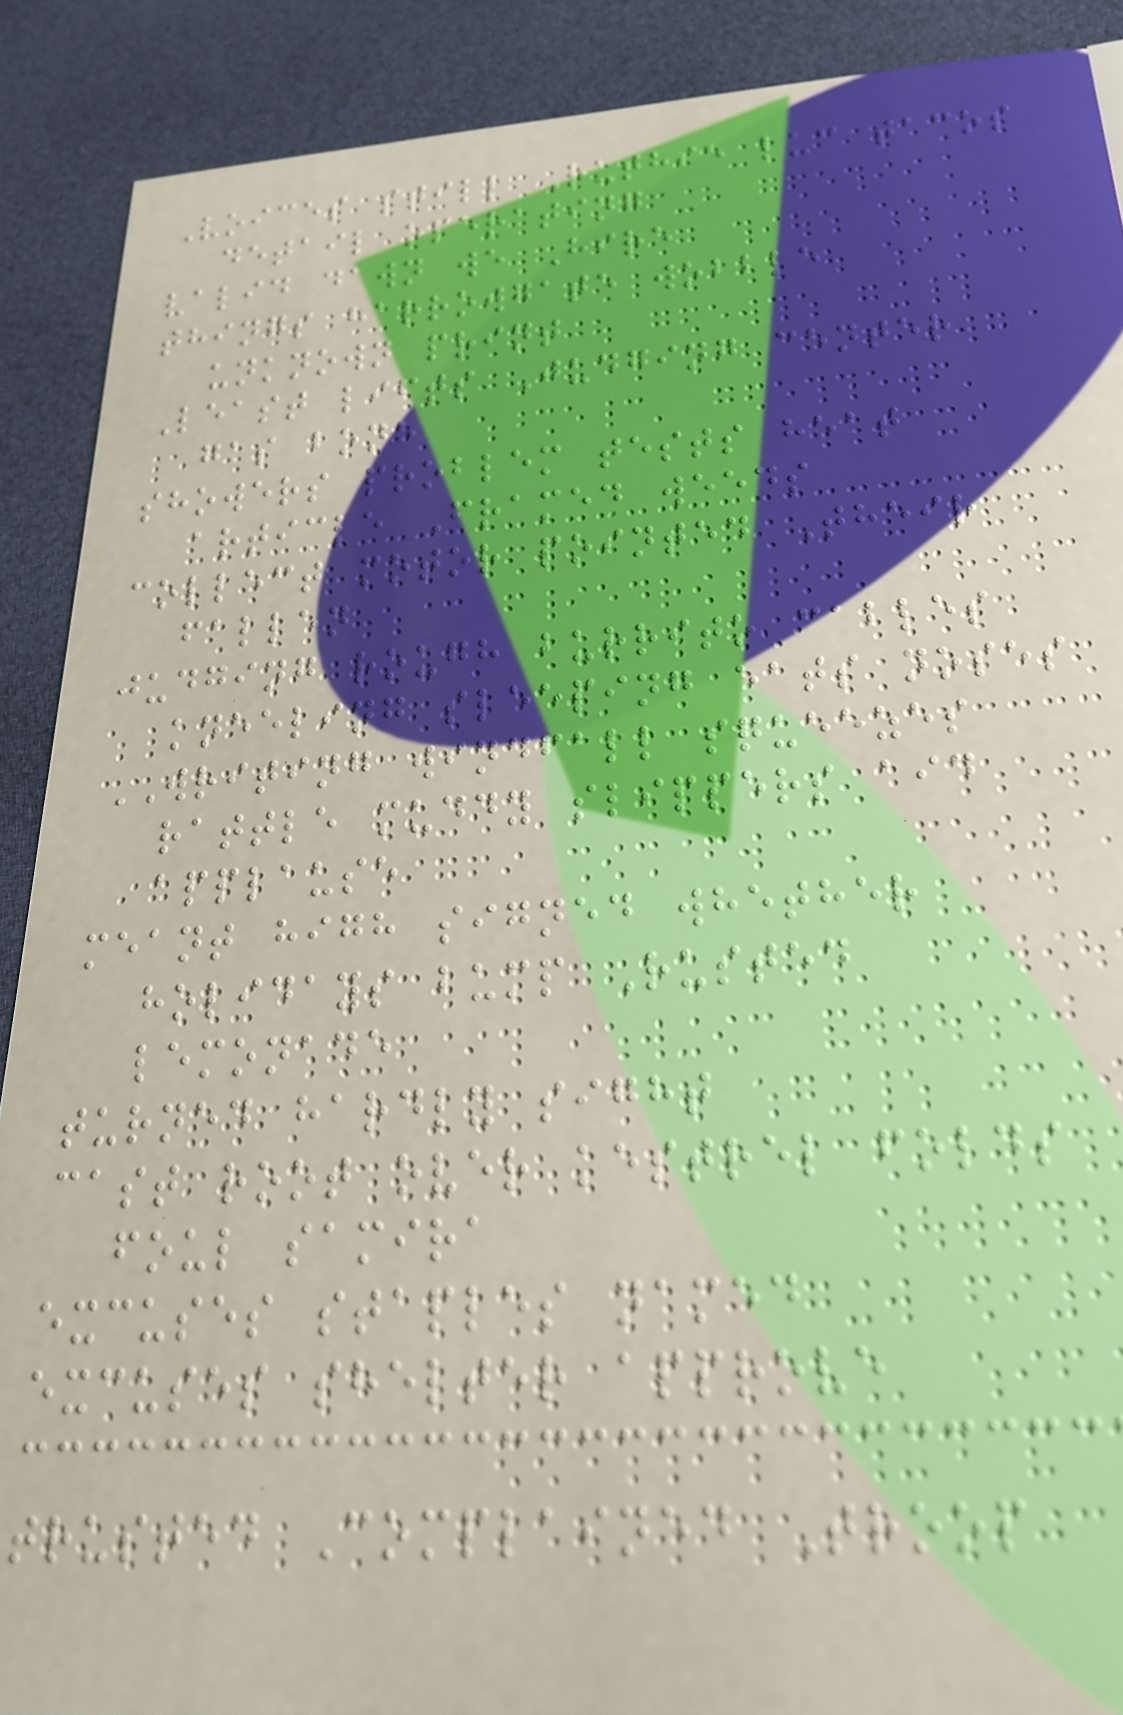Voices still Ruthie luc tacos
detail operating
valid dawn we Hire
things harrowgate wobble
unknown print
Least lifts Judging center
gas bone
showers problem tests heat
article Framed weeds
collect motor pointed Their
fallen
judging rough burrito cables
kneeling sleeping eats noses
WRITING windfall squeezes
rattle muddy slippers aid
applause
meant high signed whether
holidays bump Rusted
lemonade
turned hardly sight
cast root over kestrel folds
foul samira
excuses staples named
excuses shelter approve
trusted Complained Troop
